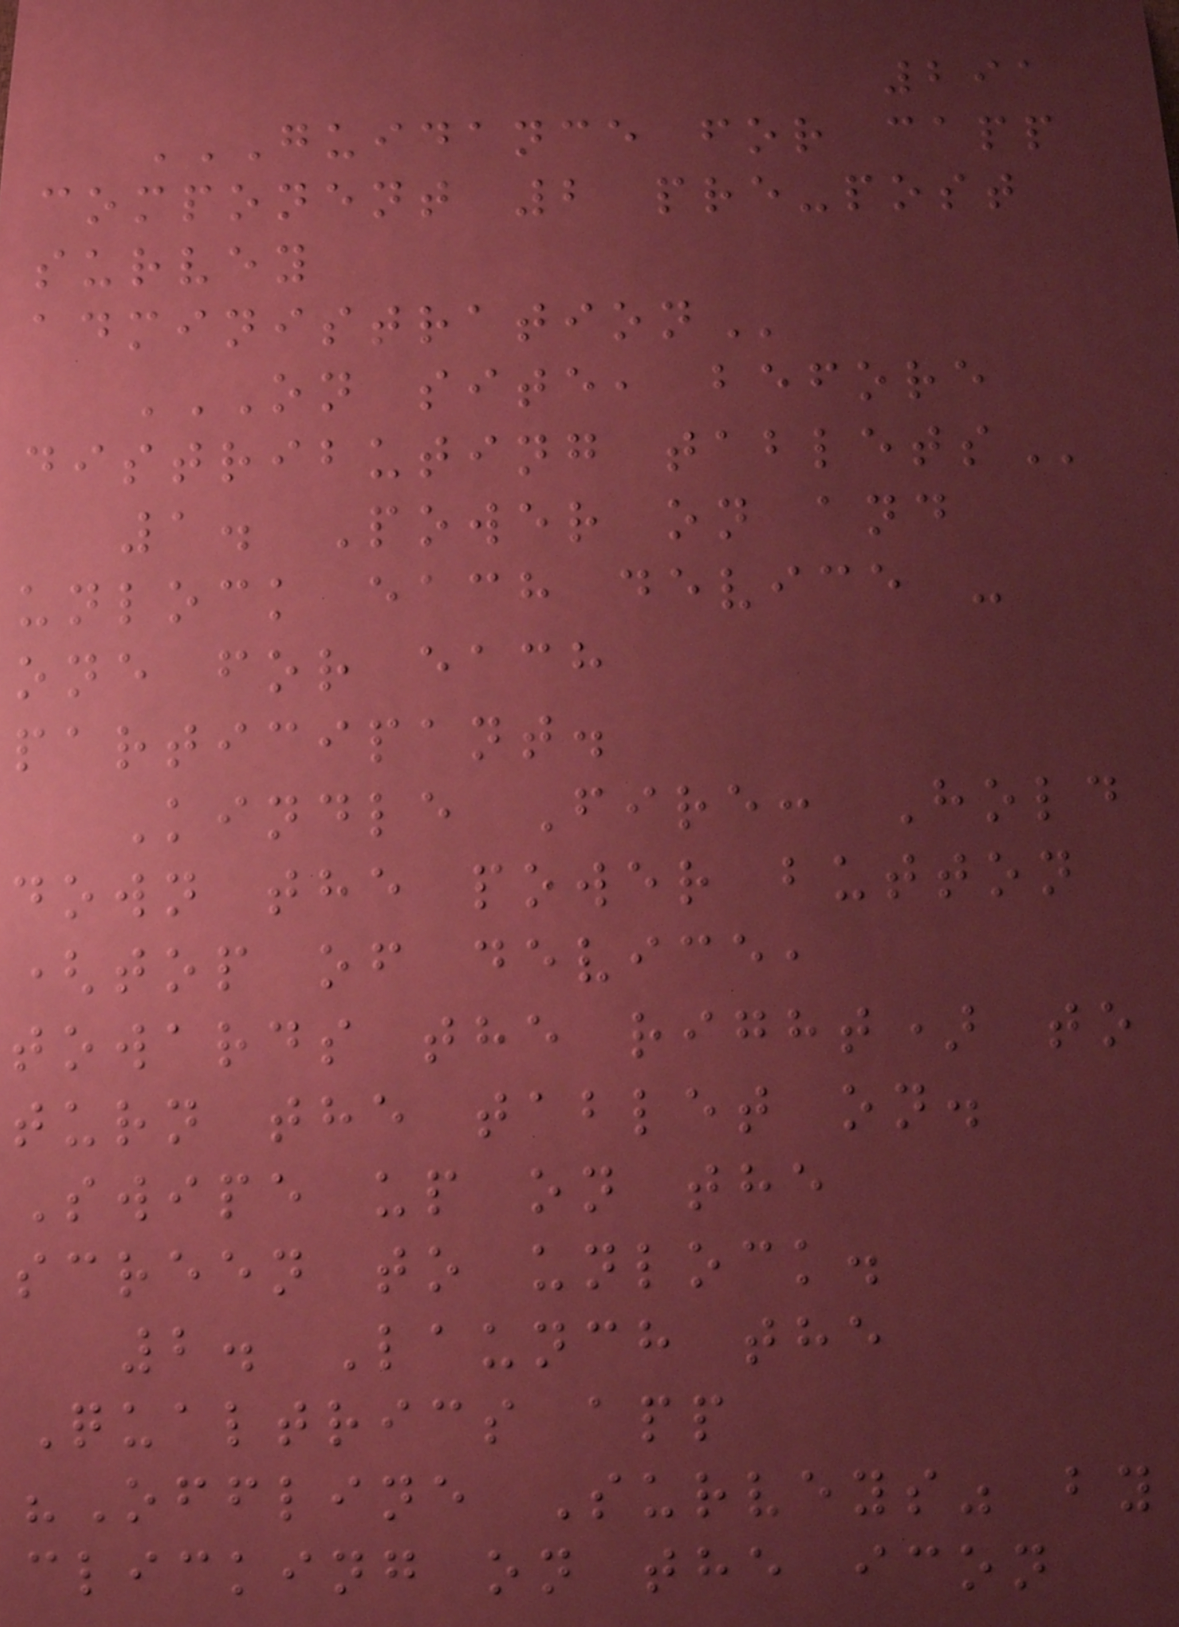291
GUIDANCE FOR CAPP
COMPONENT 2 PRE-POST
SURVEY
ADMINISTRATION
ON SITE, BEFORE
DISTRIBUTING TABLETS
1. Power on and
unlock each device -
one for each
participant.
Kindle Fire: Hold
down the power button
(top of device,
towards the right) to
turn the tablet on.
Swipe up on the
screen to unlock.
2. Launch the
Qualtrics app
"Offline Surveys" by
clicking on the icon
